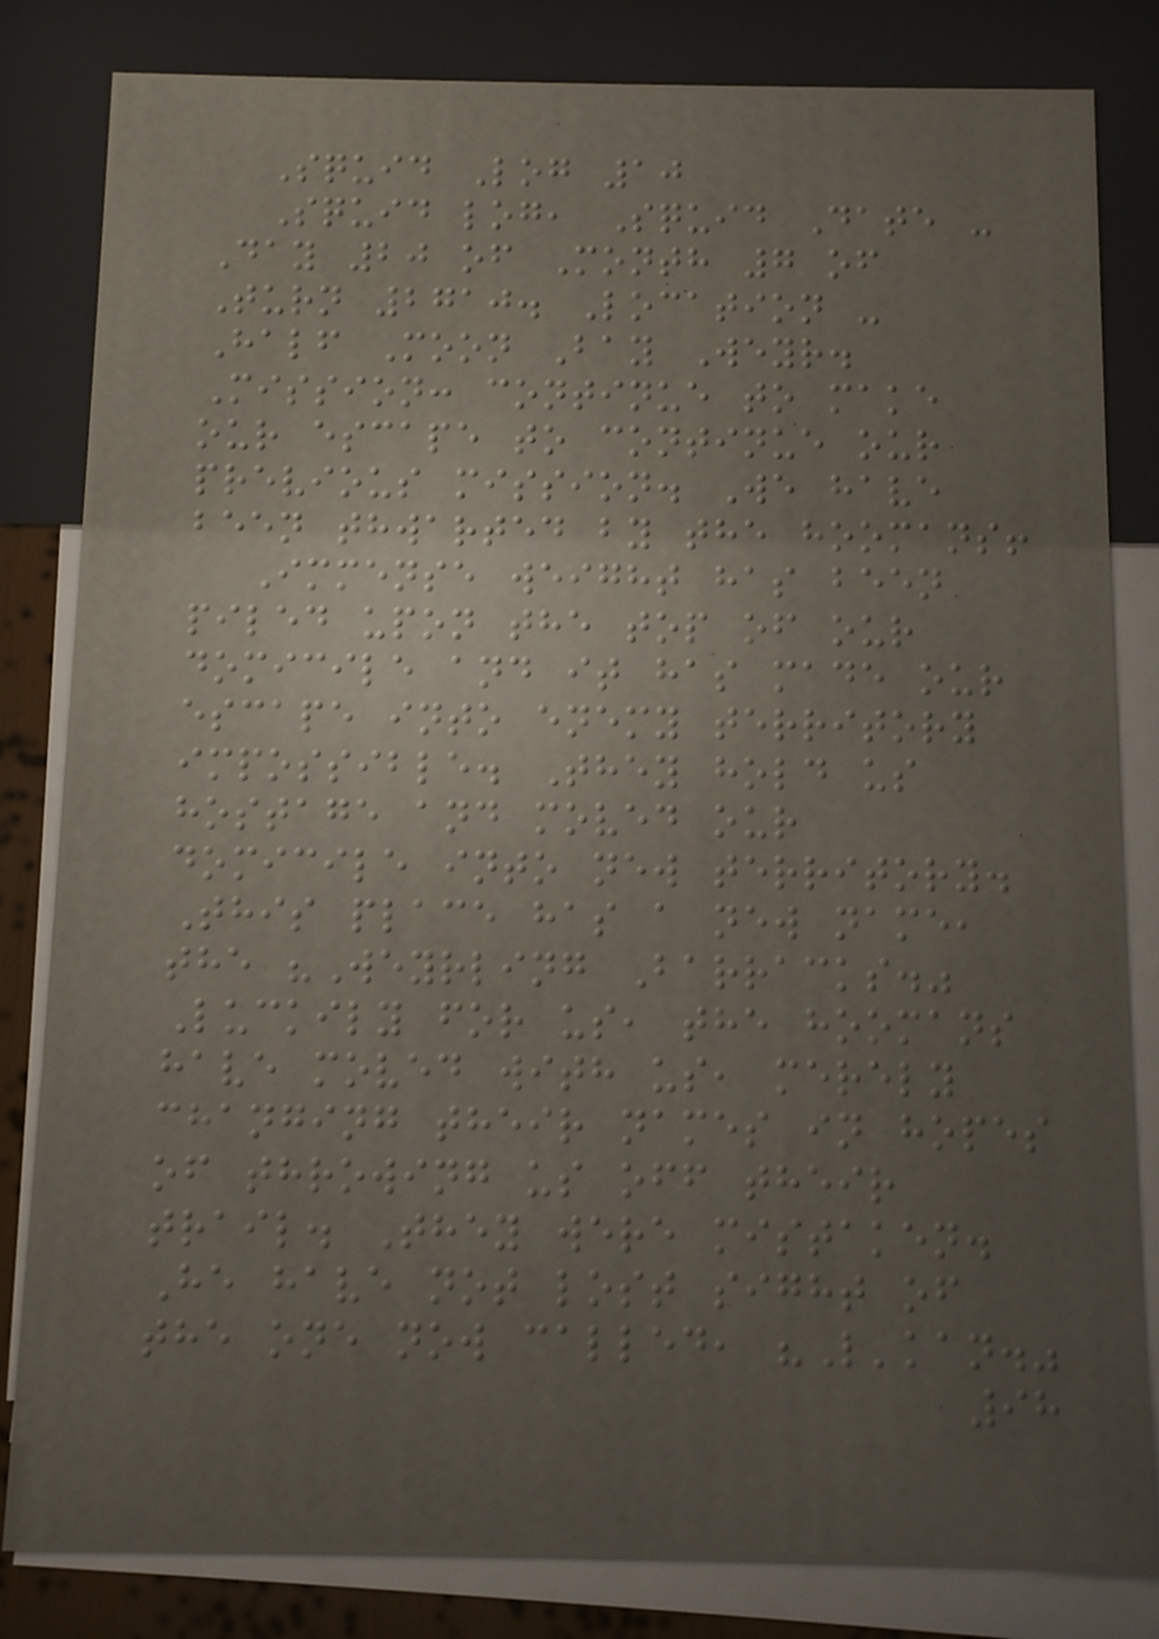Squid Log 10
Squid log, Squid Date -
Day 20 of Month 7 of
Turn 2710. Location -
Half Moon Bay Weyr.
Mission: continue to make
our escape to continue our
previous mission. We have
been thwarted by the hoomans!
Immense weight has been
piled upon the top of our
domicile and it has made our
escape into enemy territory
impossible. They hold us
hostage and moved our
domicile into new territory.
This place has a new name,
the "Weyrling Barracks."
Luckily for us, the hoomans
have moved with us, merely
changing their names in hopes
of throwing us off their
trail. They were mistaken.
He have not lost sight of
the one now called, "L'kan."
98
